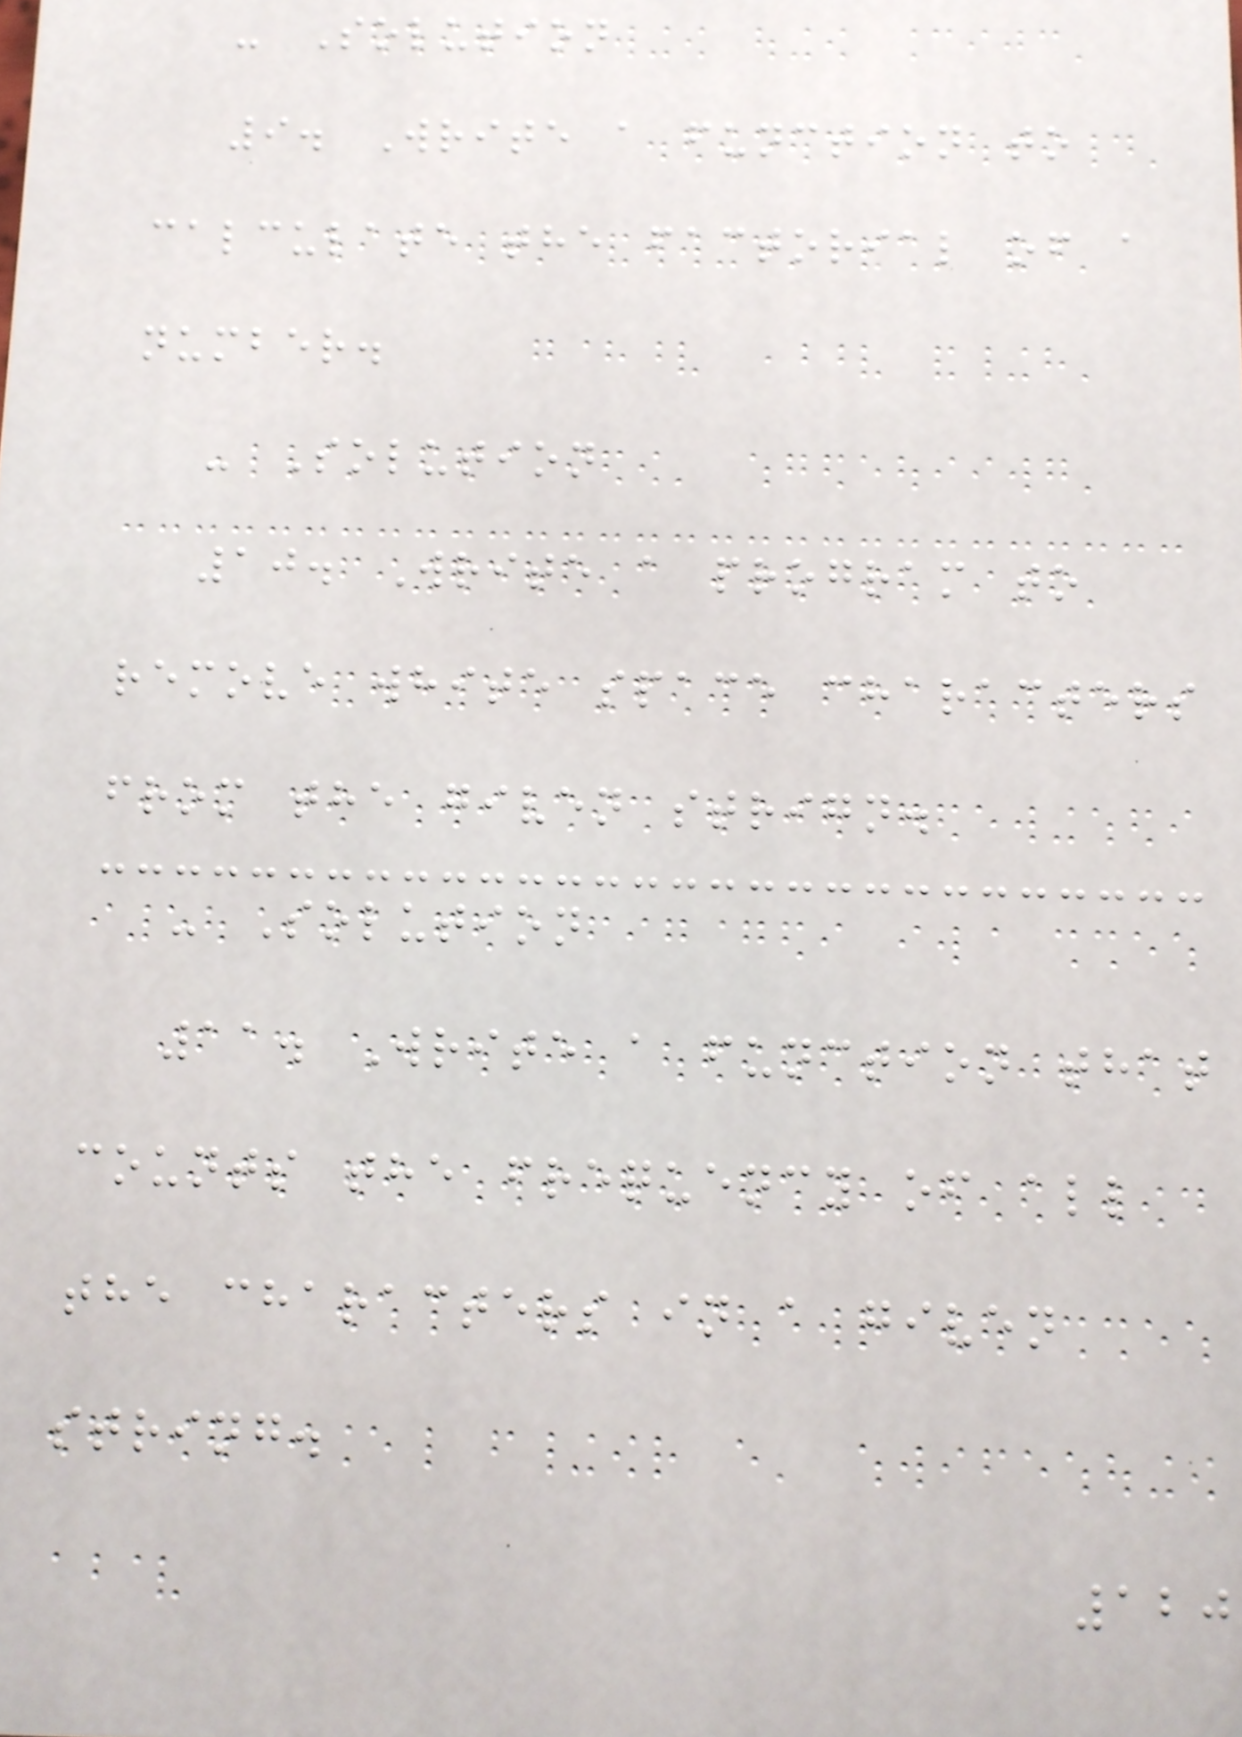- Solution
9. Write a function to
calculate the factorial of a
number.
- Solution
10. Write a program to
remove white space characters
from the given strign.
- Solution
11. Write a function that
counts the frequency of all
the characters in a given
string.
120
